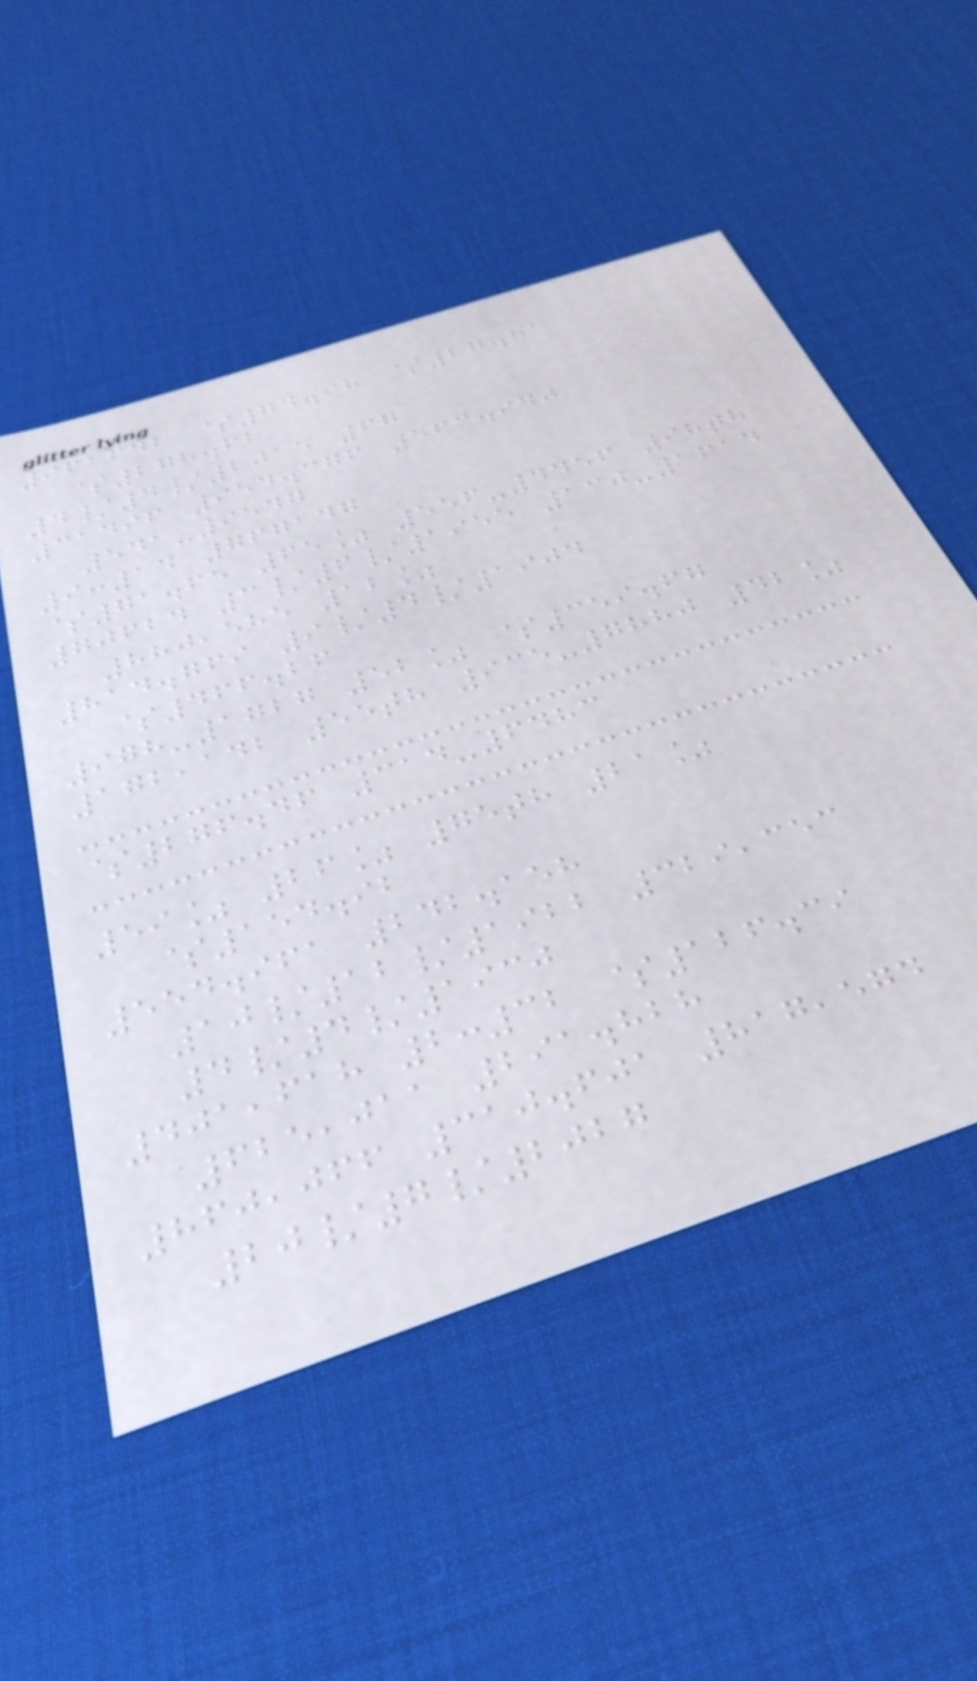961642 $74.98 $27.81
$278.62
4/4/2015 67
31496 954.376 563.940
541-9547
9:14 767147
$71.65 65% 556-4456 98th
70624 3/6/1955 130-1614
880,585 12%
814.769 9/4/1904
$466.26
978-1727 52% $359.67
172,142 55th 935-7880 42%
$276.46 314-6483
59% 26% 75th 21%
$154.92
554.961 242.158
10/12/1922 329,353
4/4/1930
401,618 2:32 $126.39
625,011 291.828
860,066 310.601 817,574
20/7/2027
